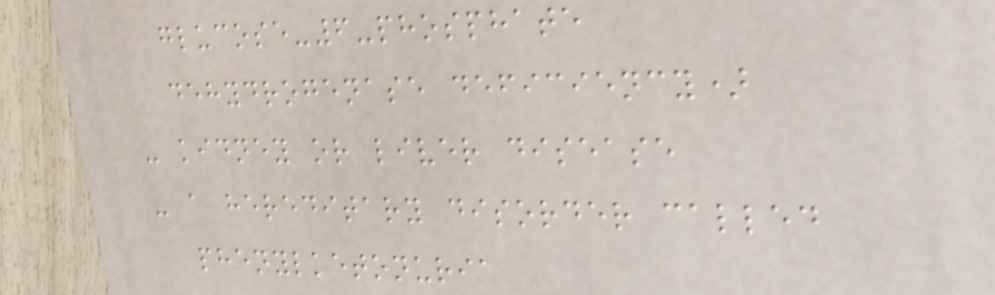glucose-6-phosphate
dehydrogenase deficiency)
- kidney or liver disease
- a hereditary disorder called
phenylketonuria
